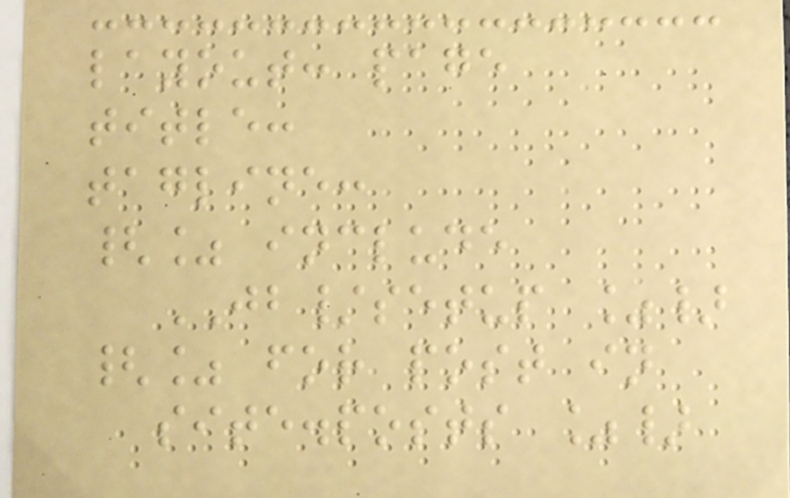layout: page
title:
tagline:
{% include
JB/setup %}
{% for post in
site.posts %}
